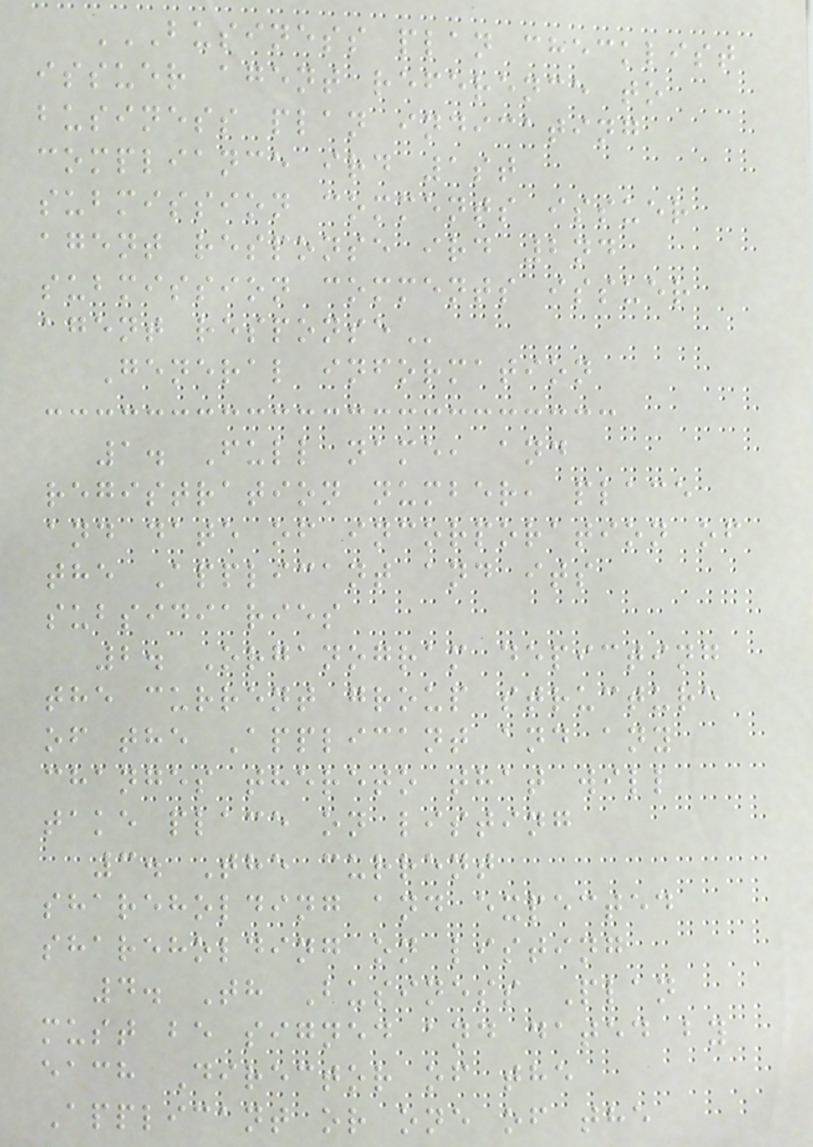BUSINESS PLAN CHECKLIST
ISSUER AGENT REFERENCE TO
BUSINESS PLAN INDICATING
COMPLIANCE IRD 1ST
SUBMISSION COMMENTS ISSUER
AGENT RESPONSE IRD 2ND
SUBMISSION COMMENTS ISSUER
AGENT RESPONSE
General information
1. Full name, and
registration number, place
and date of incorporation of
the Applicant and its
subsidiaries
2. Organogram depicting
the current group structure
of the Applicant and any
changes thereto that will
take place on listing
3. The current
shareholding and expected
shareholding on listing
4. Th Business Plan
must be signed and dated by
each Director of the
Applicant or one of the
